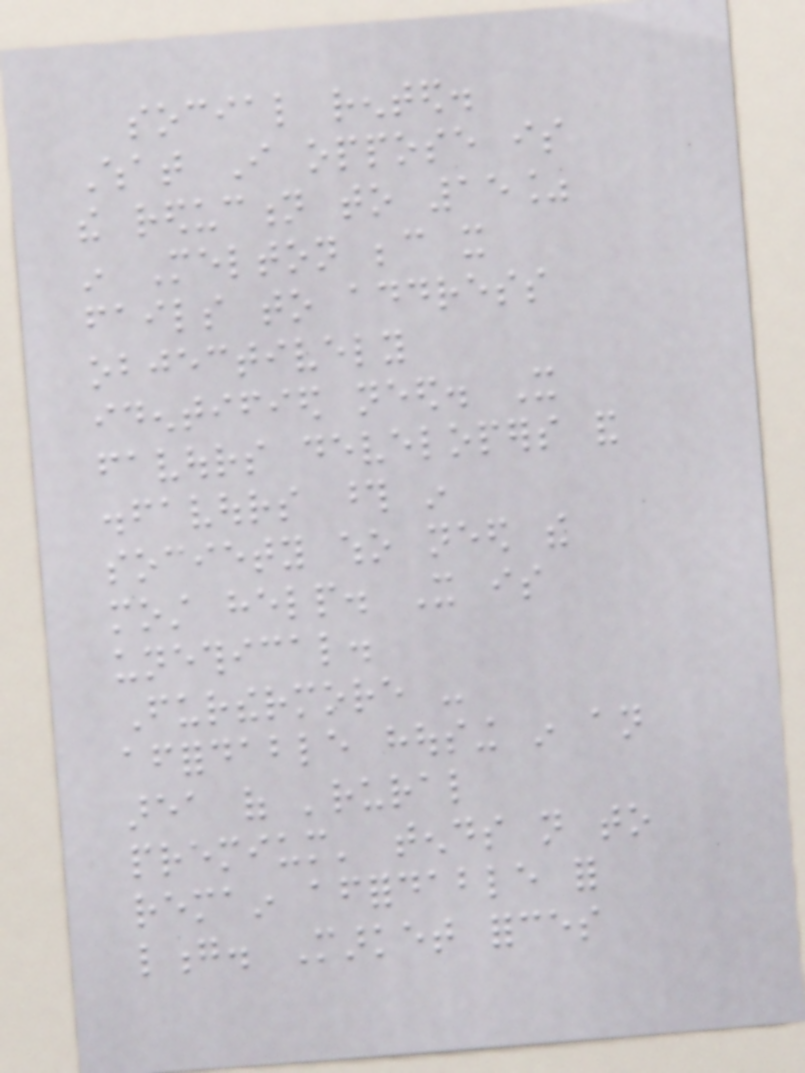social rented.
What I oppose is
the reduction to 15%
in Melton because it
fails to address
objectively
identified need. It
favours developers and
disfavours those in
society who need the
most help. It is
unethical.
Furthermore -
affordable housing in an
area of 'rural
premium' tends not to
remain affordable for
long. Market forces
